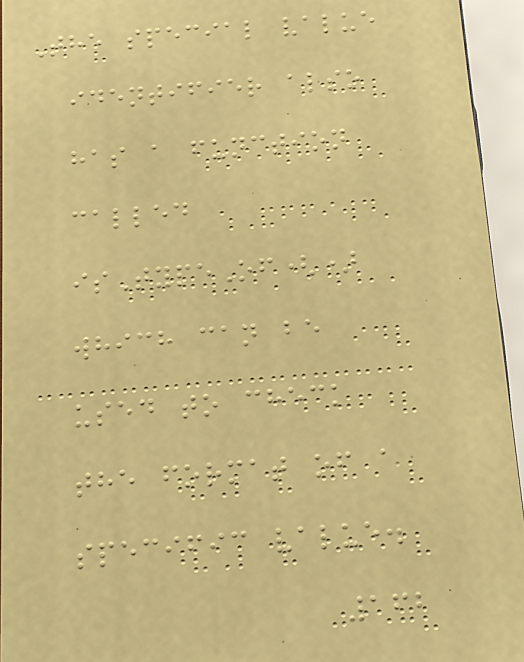The special value
identifier also
has a function
called
isTypeOf()
which can be
used to check
the format of a
specific value.
162
